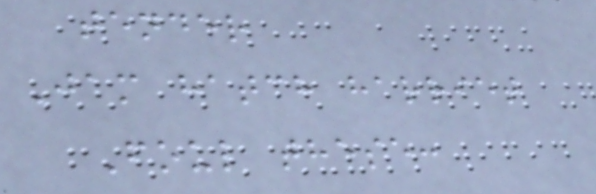tender
Jam hatch harriet
Foul these:
